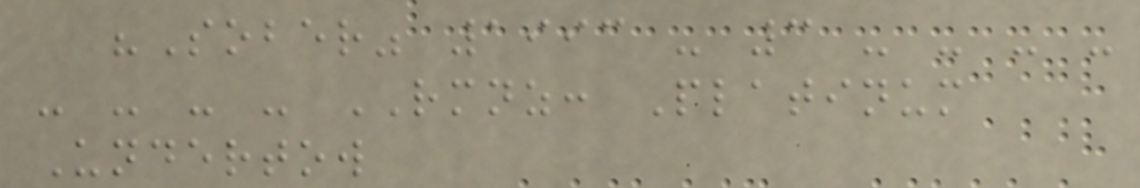"Sober" 1993 - 3 - - - -
- - - - RMNZ: Platinum
Undertow
